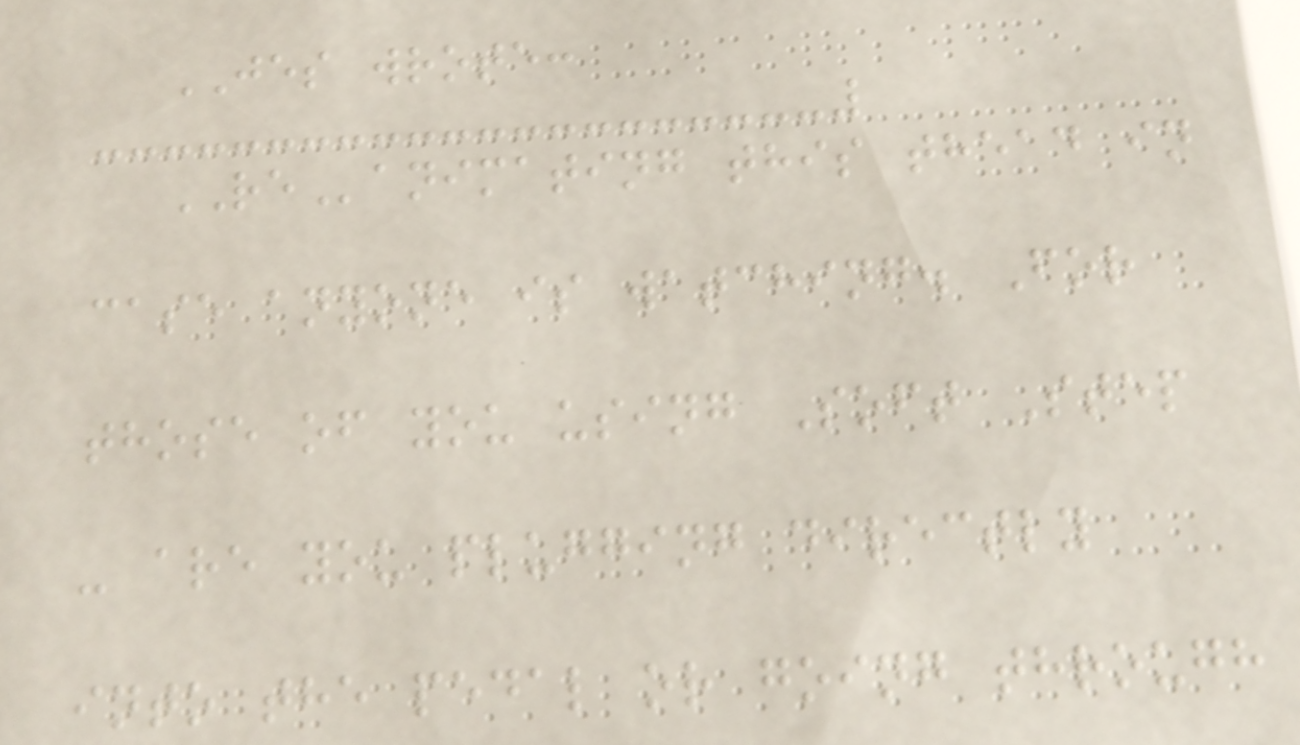JES wrote:
REanimating this thead in
case anyone is watching. For
those of you using Soft Step
- are you plugging directly
into the pedal or going through
